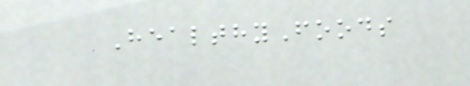HealthyFoods
